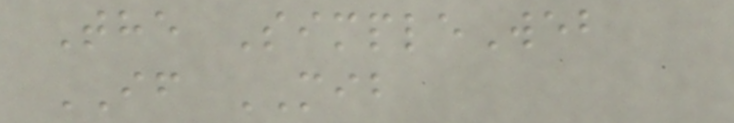The SimpleWeb
IF MIB
